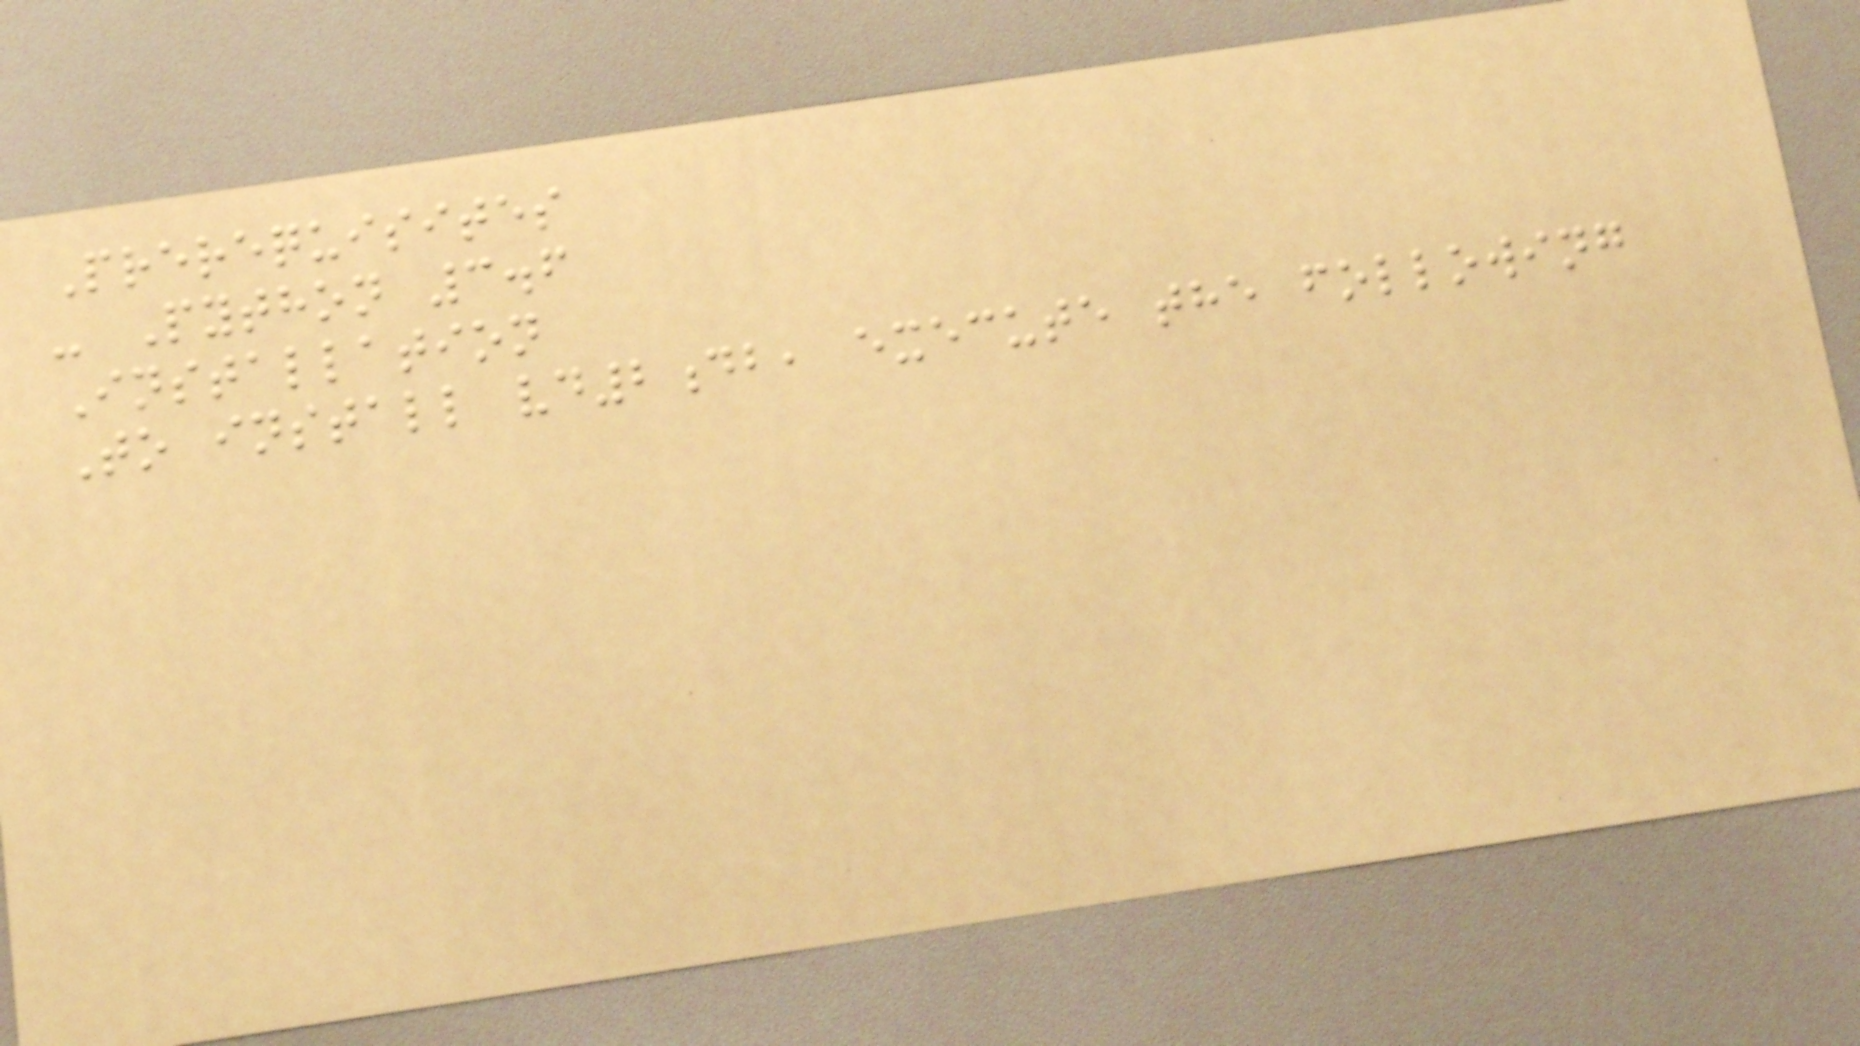Prerequisites
- Python 3.6
Installation
To install vd2db, execute the following
